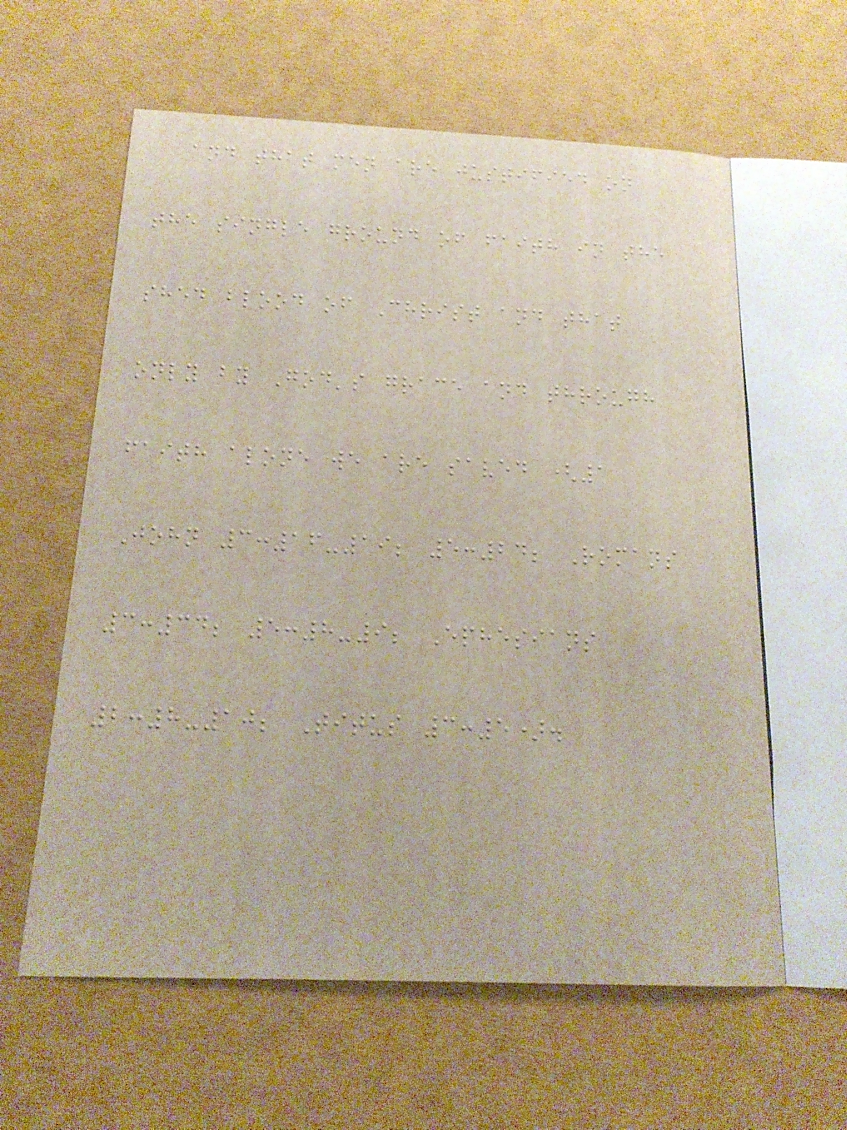and that men are justified on
the single ground of faith in the
shed blood of Christ and that
only by God's grace and through
faith alone we are saved (1
John 3:16-19; 5:24; Romans
3:34; 5:8-9; Ephesians
2:8-10; Titus 3:5).
